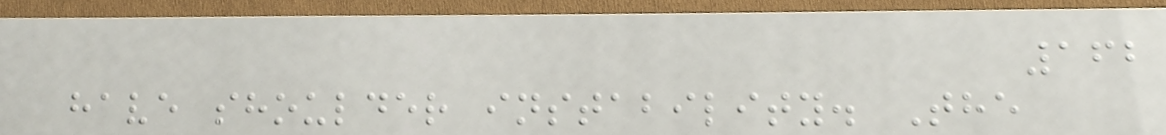162
have shoulder instability. The
